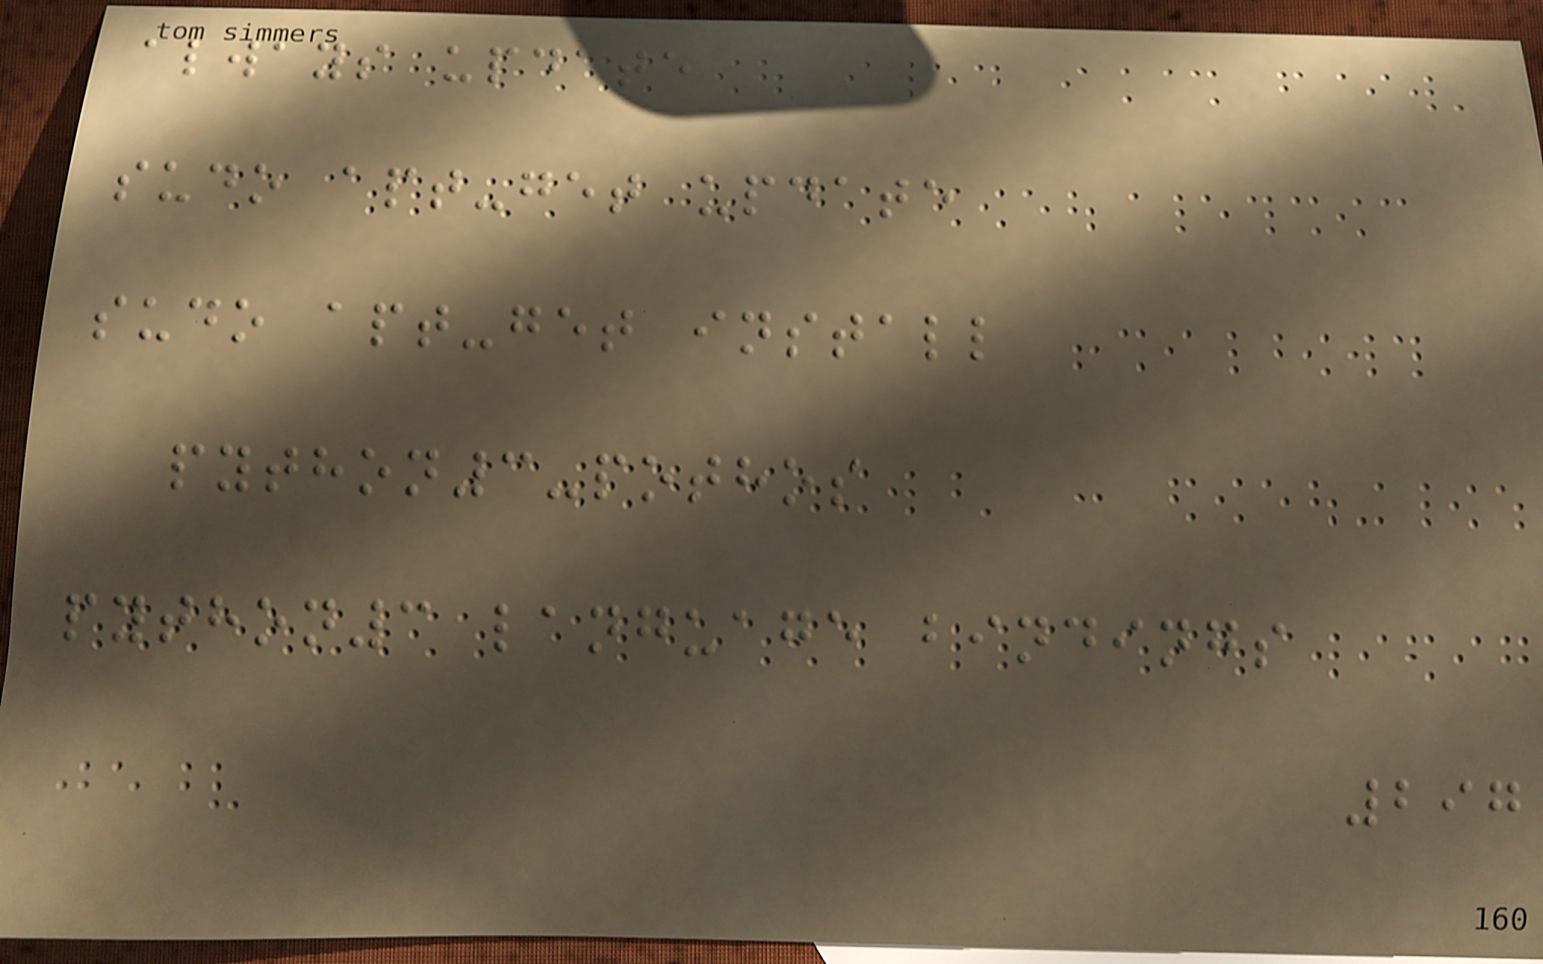always update
sudo apt-get update
sudo apt-get install
python3-pothos
python3 language bindings
297
